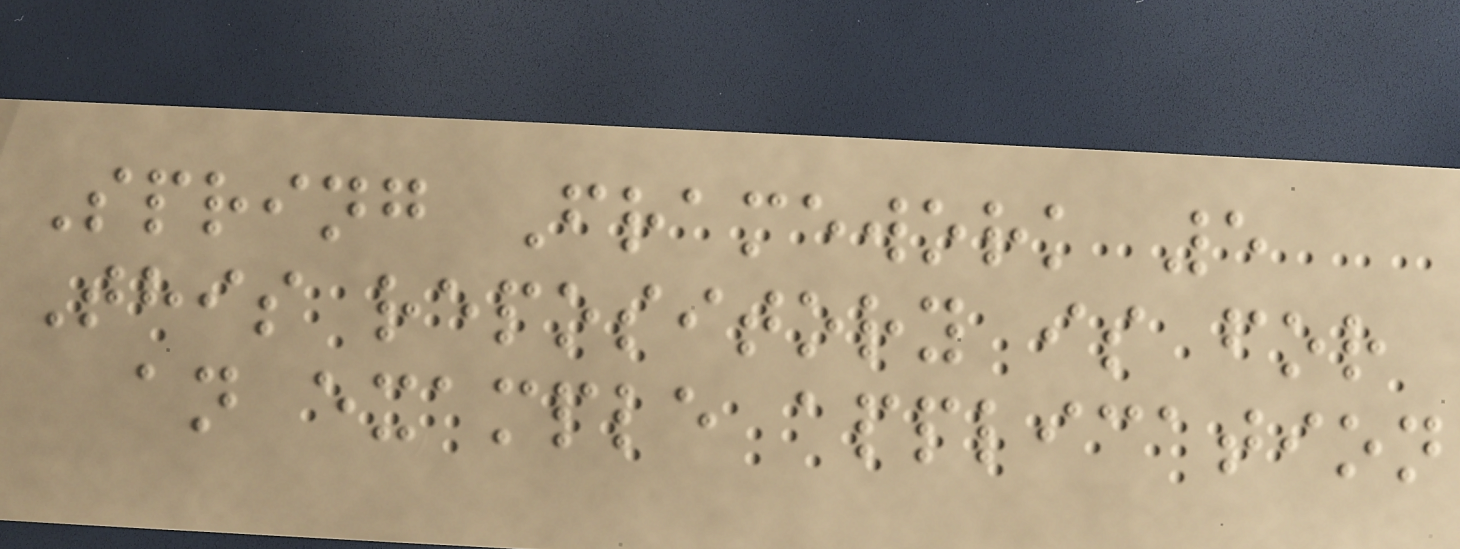Spring Framework 5
This repository is for
an example application
